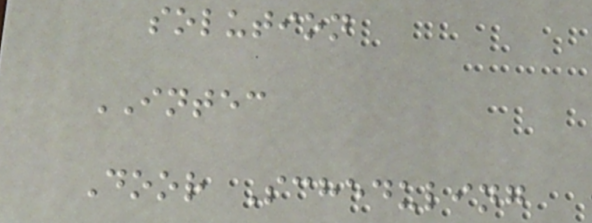solution
INTEC
Door Scheduling
